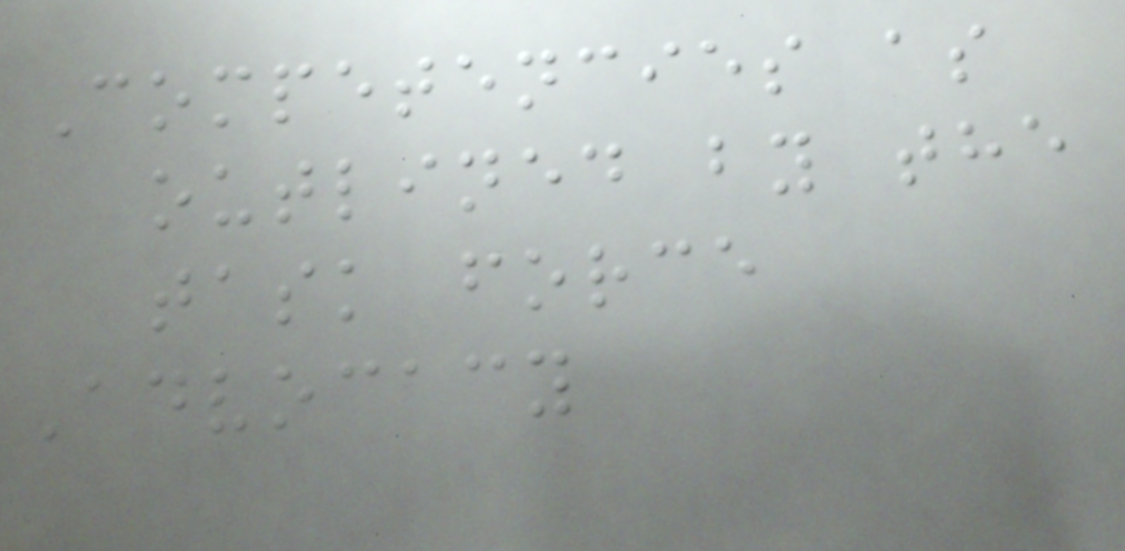Competencies as
outlined by the
task force
Advocacy
